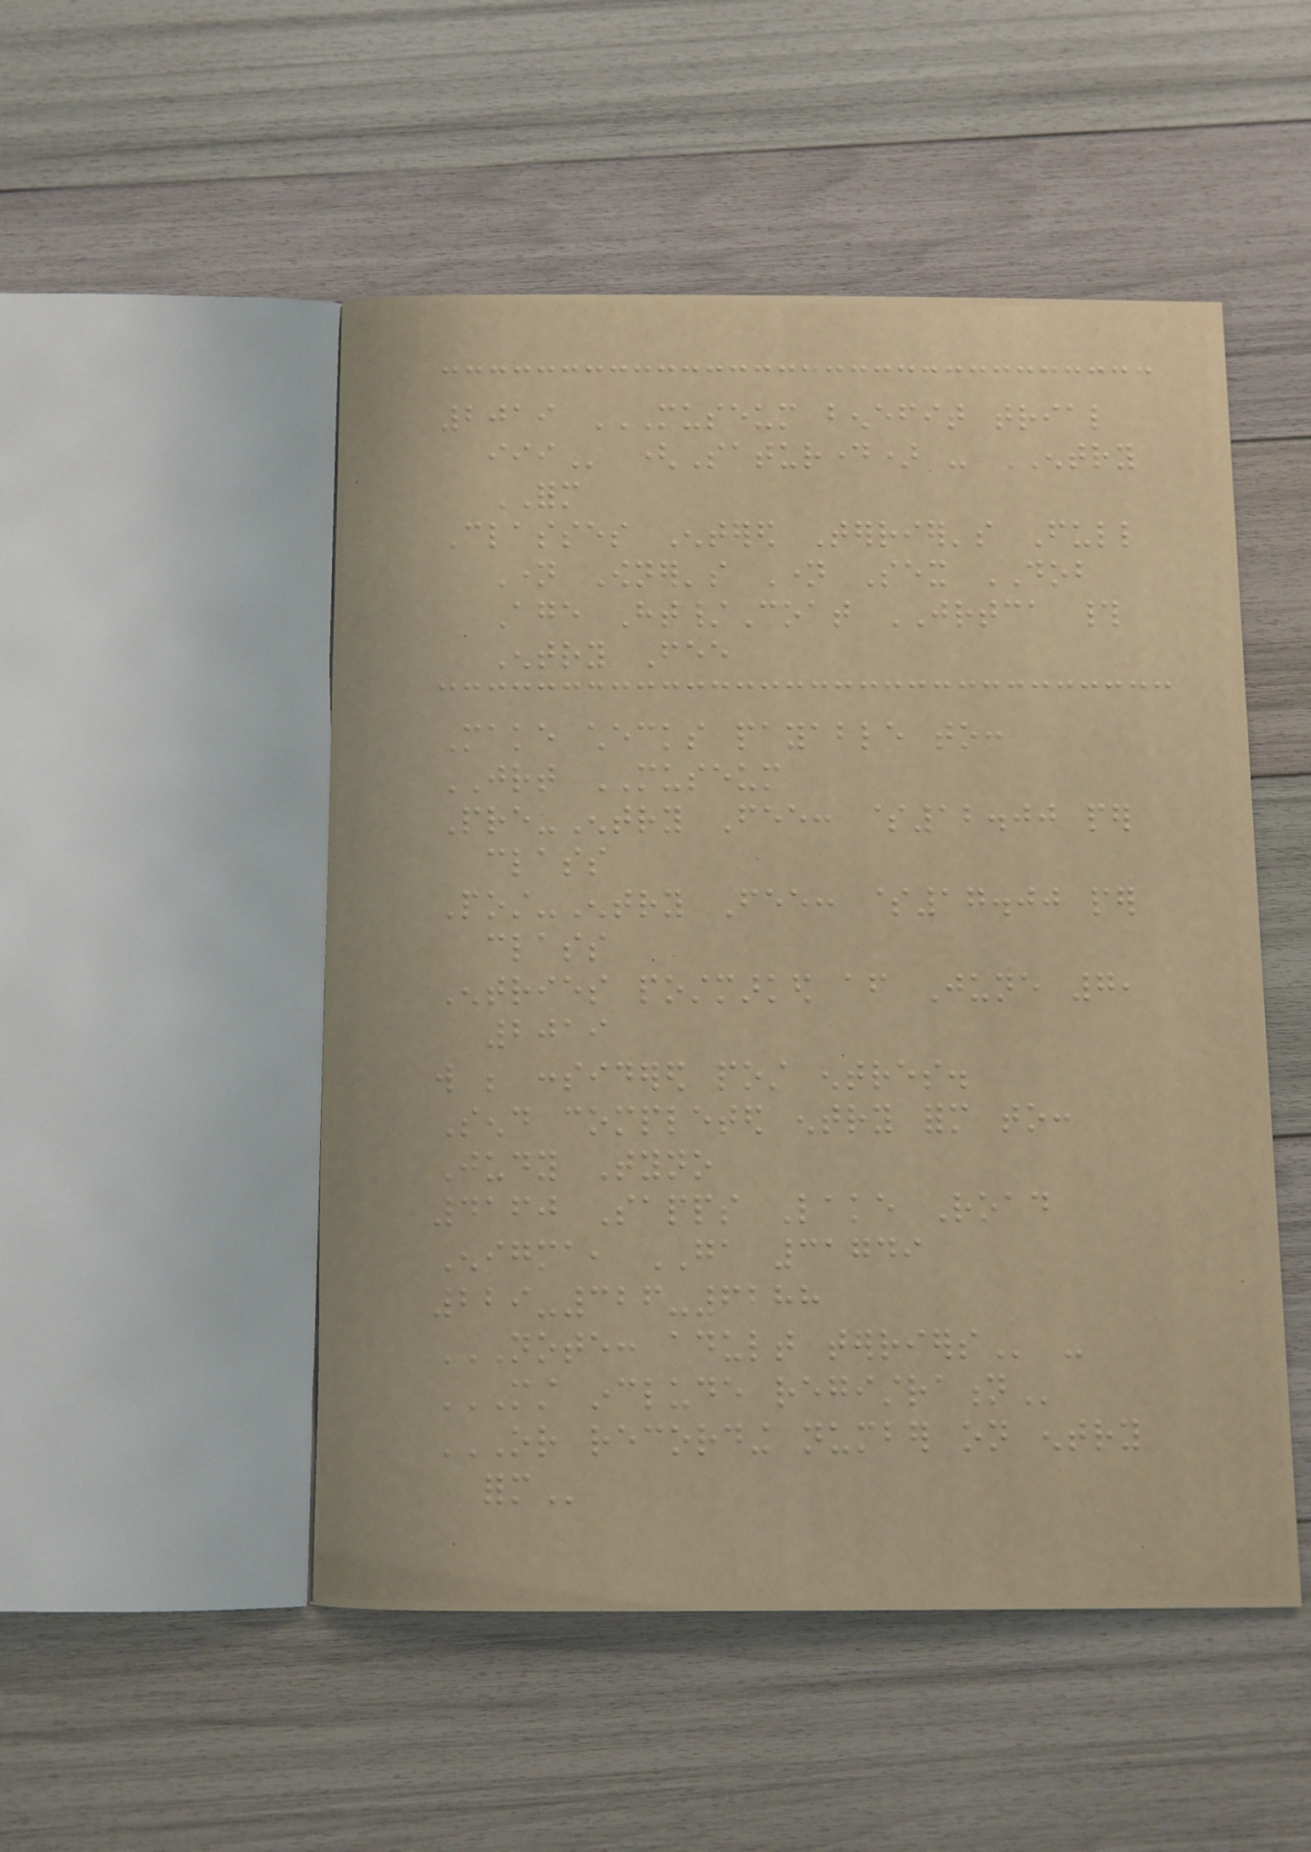2019 MUSEUM BENEFIT TRIAL
III (Saturday) - ENTRY
FORM
Classes Entered Terrier's Full
Name Owner's Name Sex DOB
Age Ht/Coat JRTCA #
Entry Fee
Make checks payable to:
JRT MUSEUM
Pre-Entry Fee: $12.00 per
class
Post-Entry Fee: $17.00 per
class
Entries postmarked after June 7,
2019
will be considered post entres.
Send completed entry form to:
Judy Tyno
4160 Sapps Lake Road
Enigma, GA 31749
229-326-6288
NOTE: ADULT TERRIERS -
MUST INCLUDE REGISTRATION
OR RECORDING NUMBER ON ENTRY
FORM
